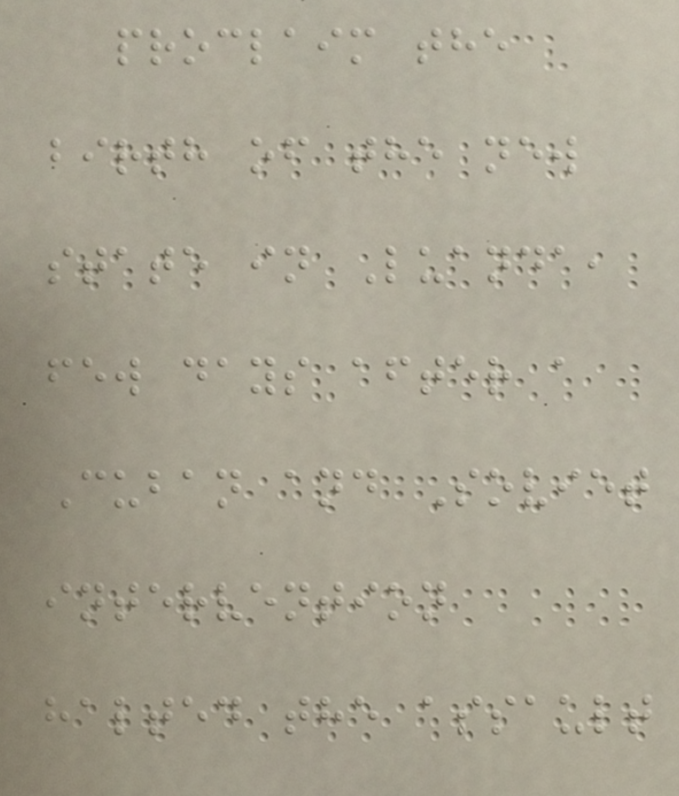proclaim the
birth of the new
state in Luanda,
few days after a
Cuban and Soviet
intervention
halted the assault
